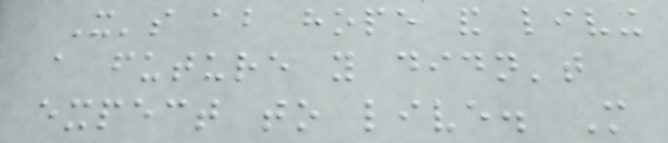It's about hope and living
a future you didn't
expect to live. More
